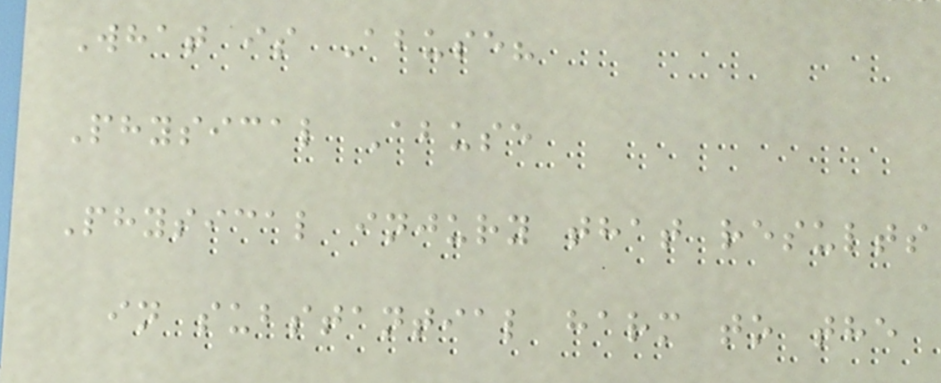What is Abuse?
Physical Abuse
Physical injury that results
in substantial harm to the
